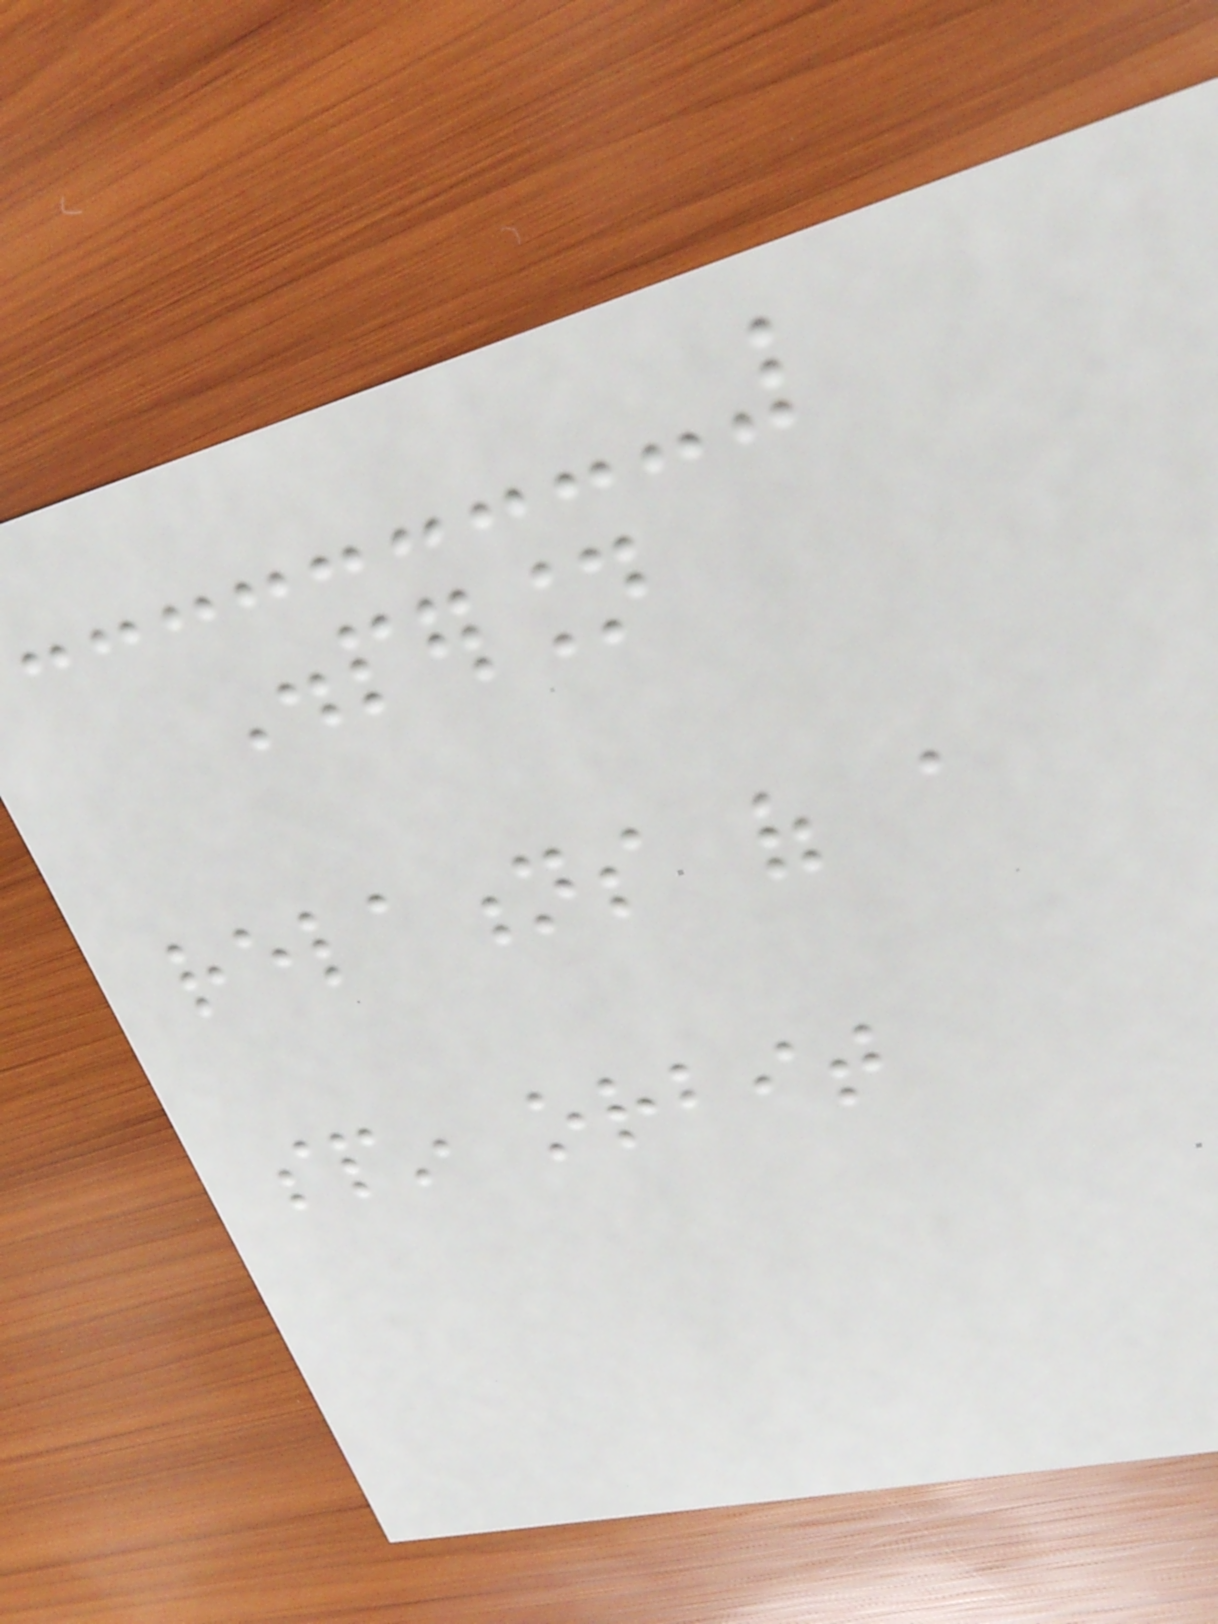Dispersion
relations of a
spin orbit
